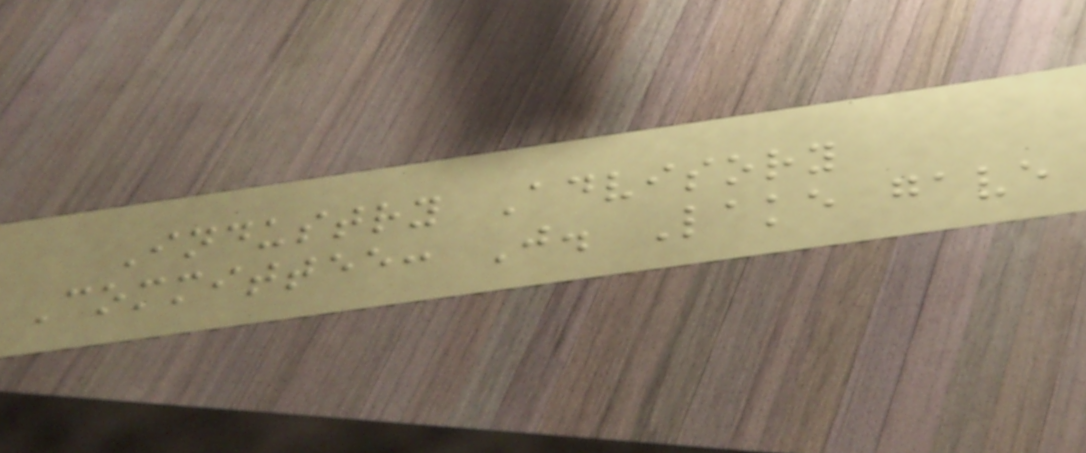Industry Advisory
Committee: J. Lake gave
